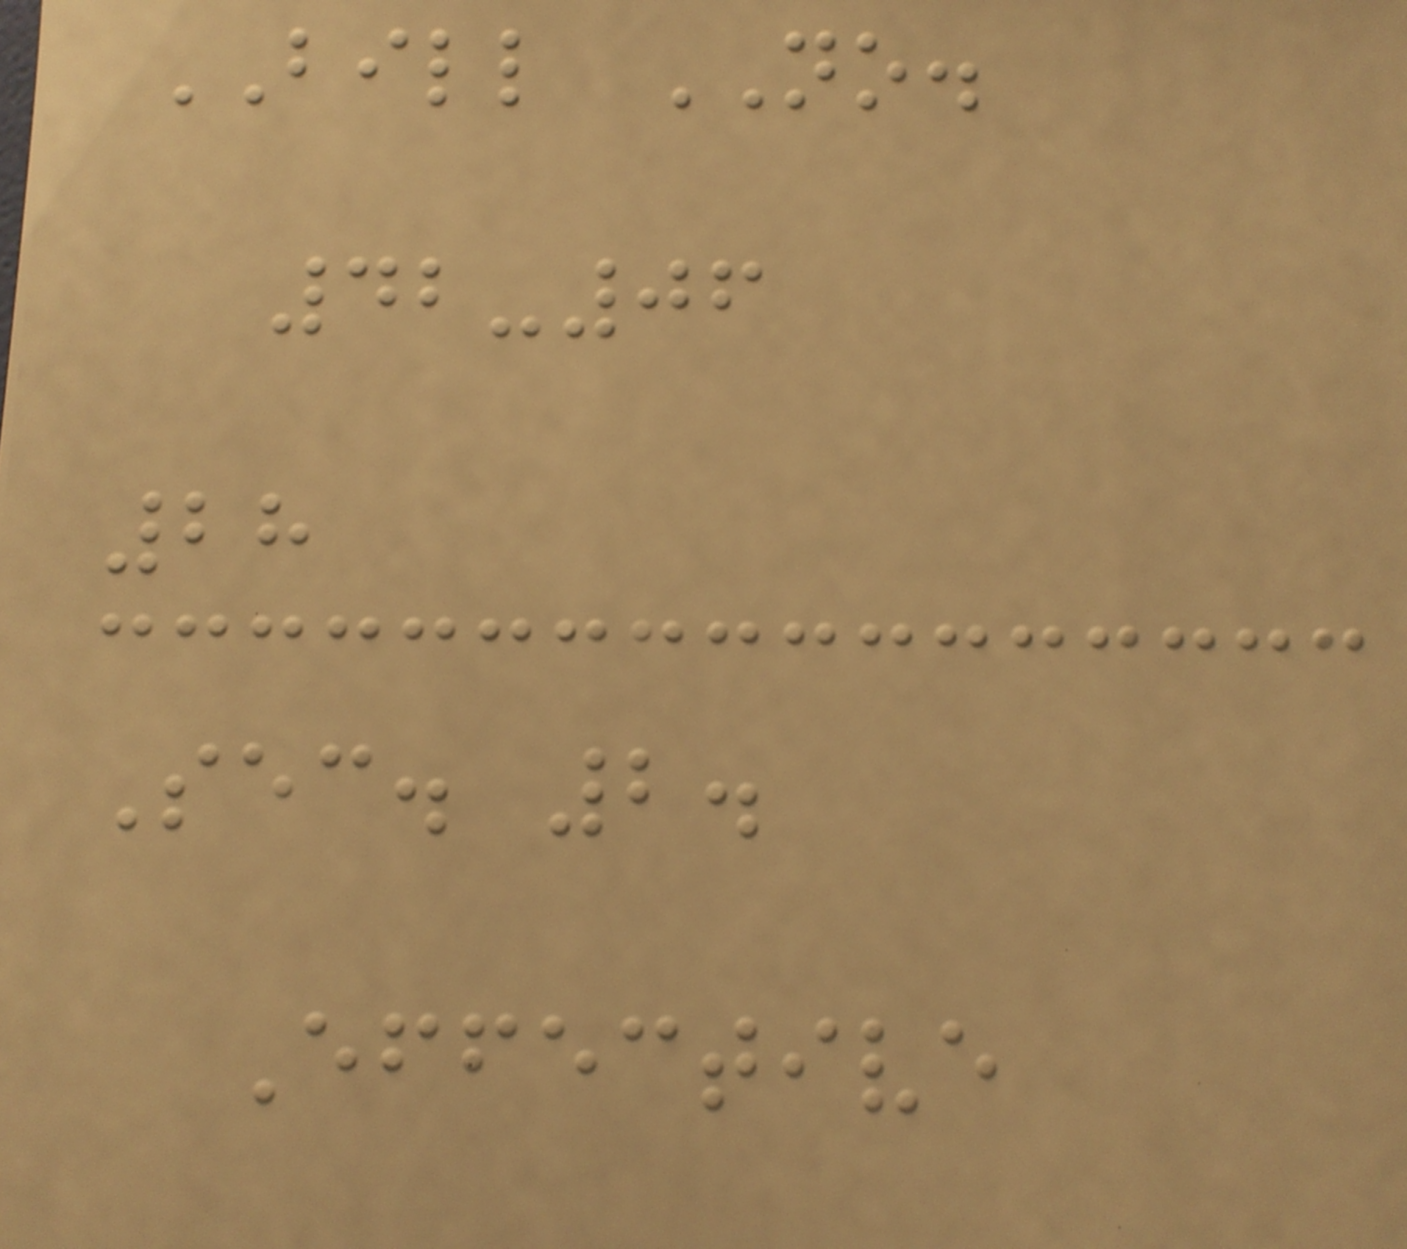BILL NO.
42-06
28
Sec. 2.
Effective
